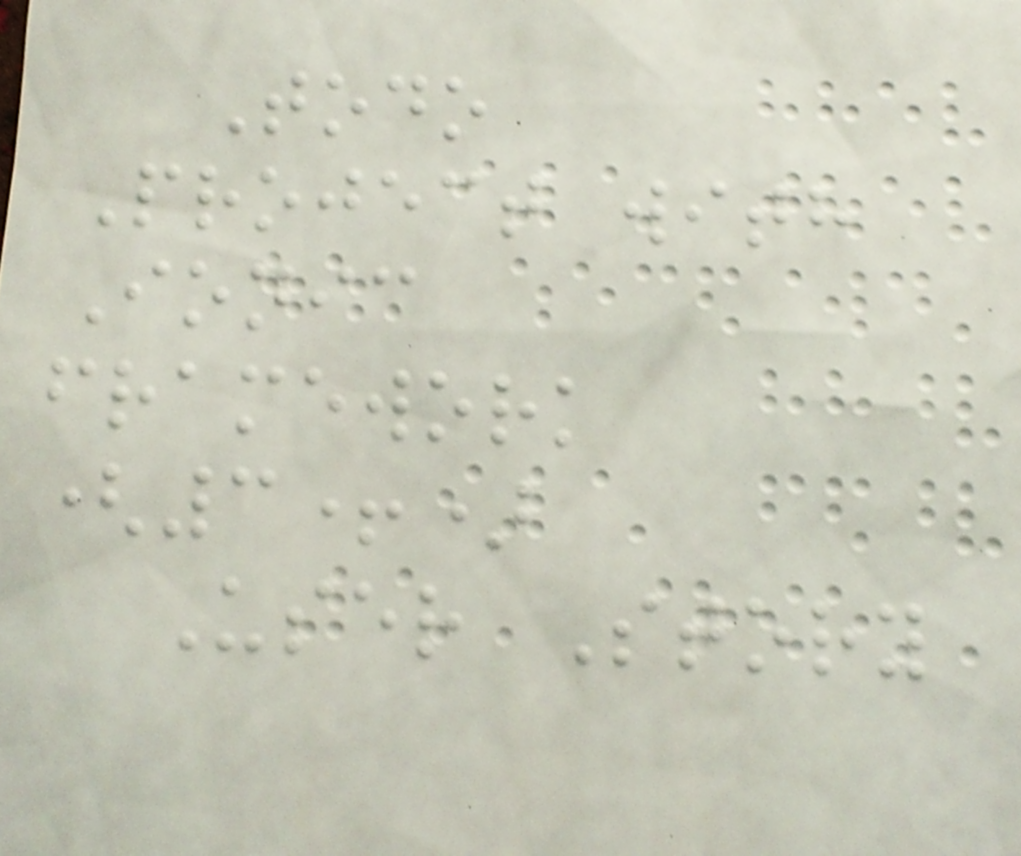Todo
Project with
Ionic
framework
(3+)
User Story
